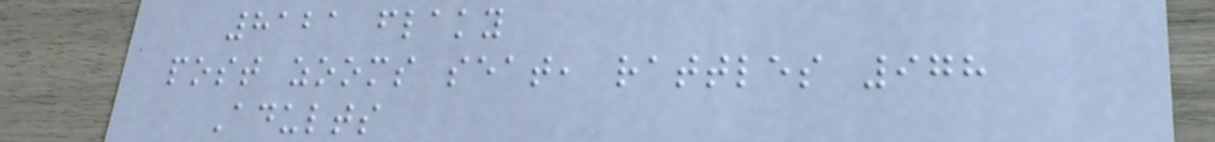8121 flaky
post zooms seat, rattles 978
Adults
